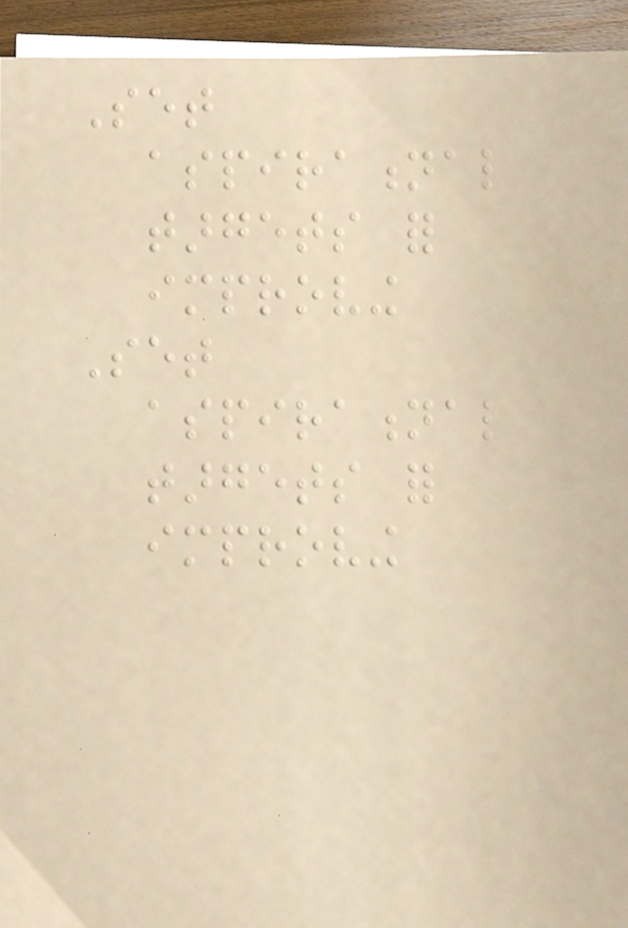Set
aspirational
targets for
improving
Set
aspirational
targets for
improving
